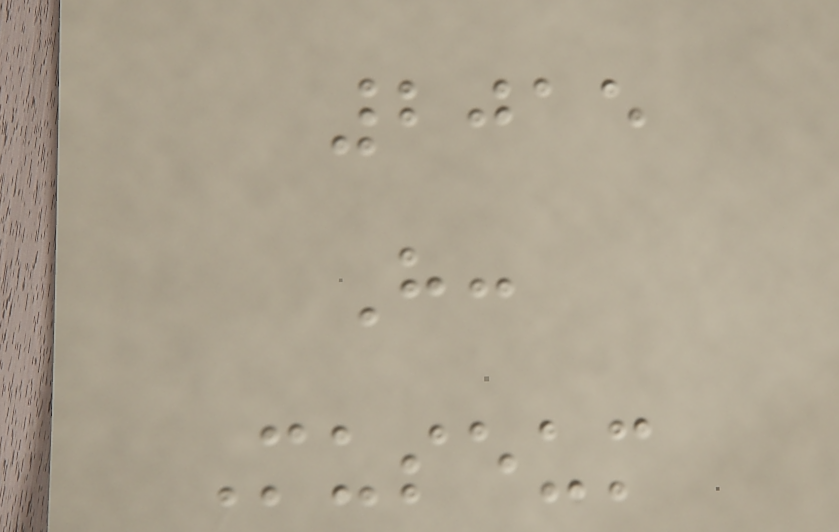2015
H:
Museum
